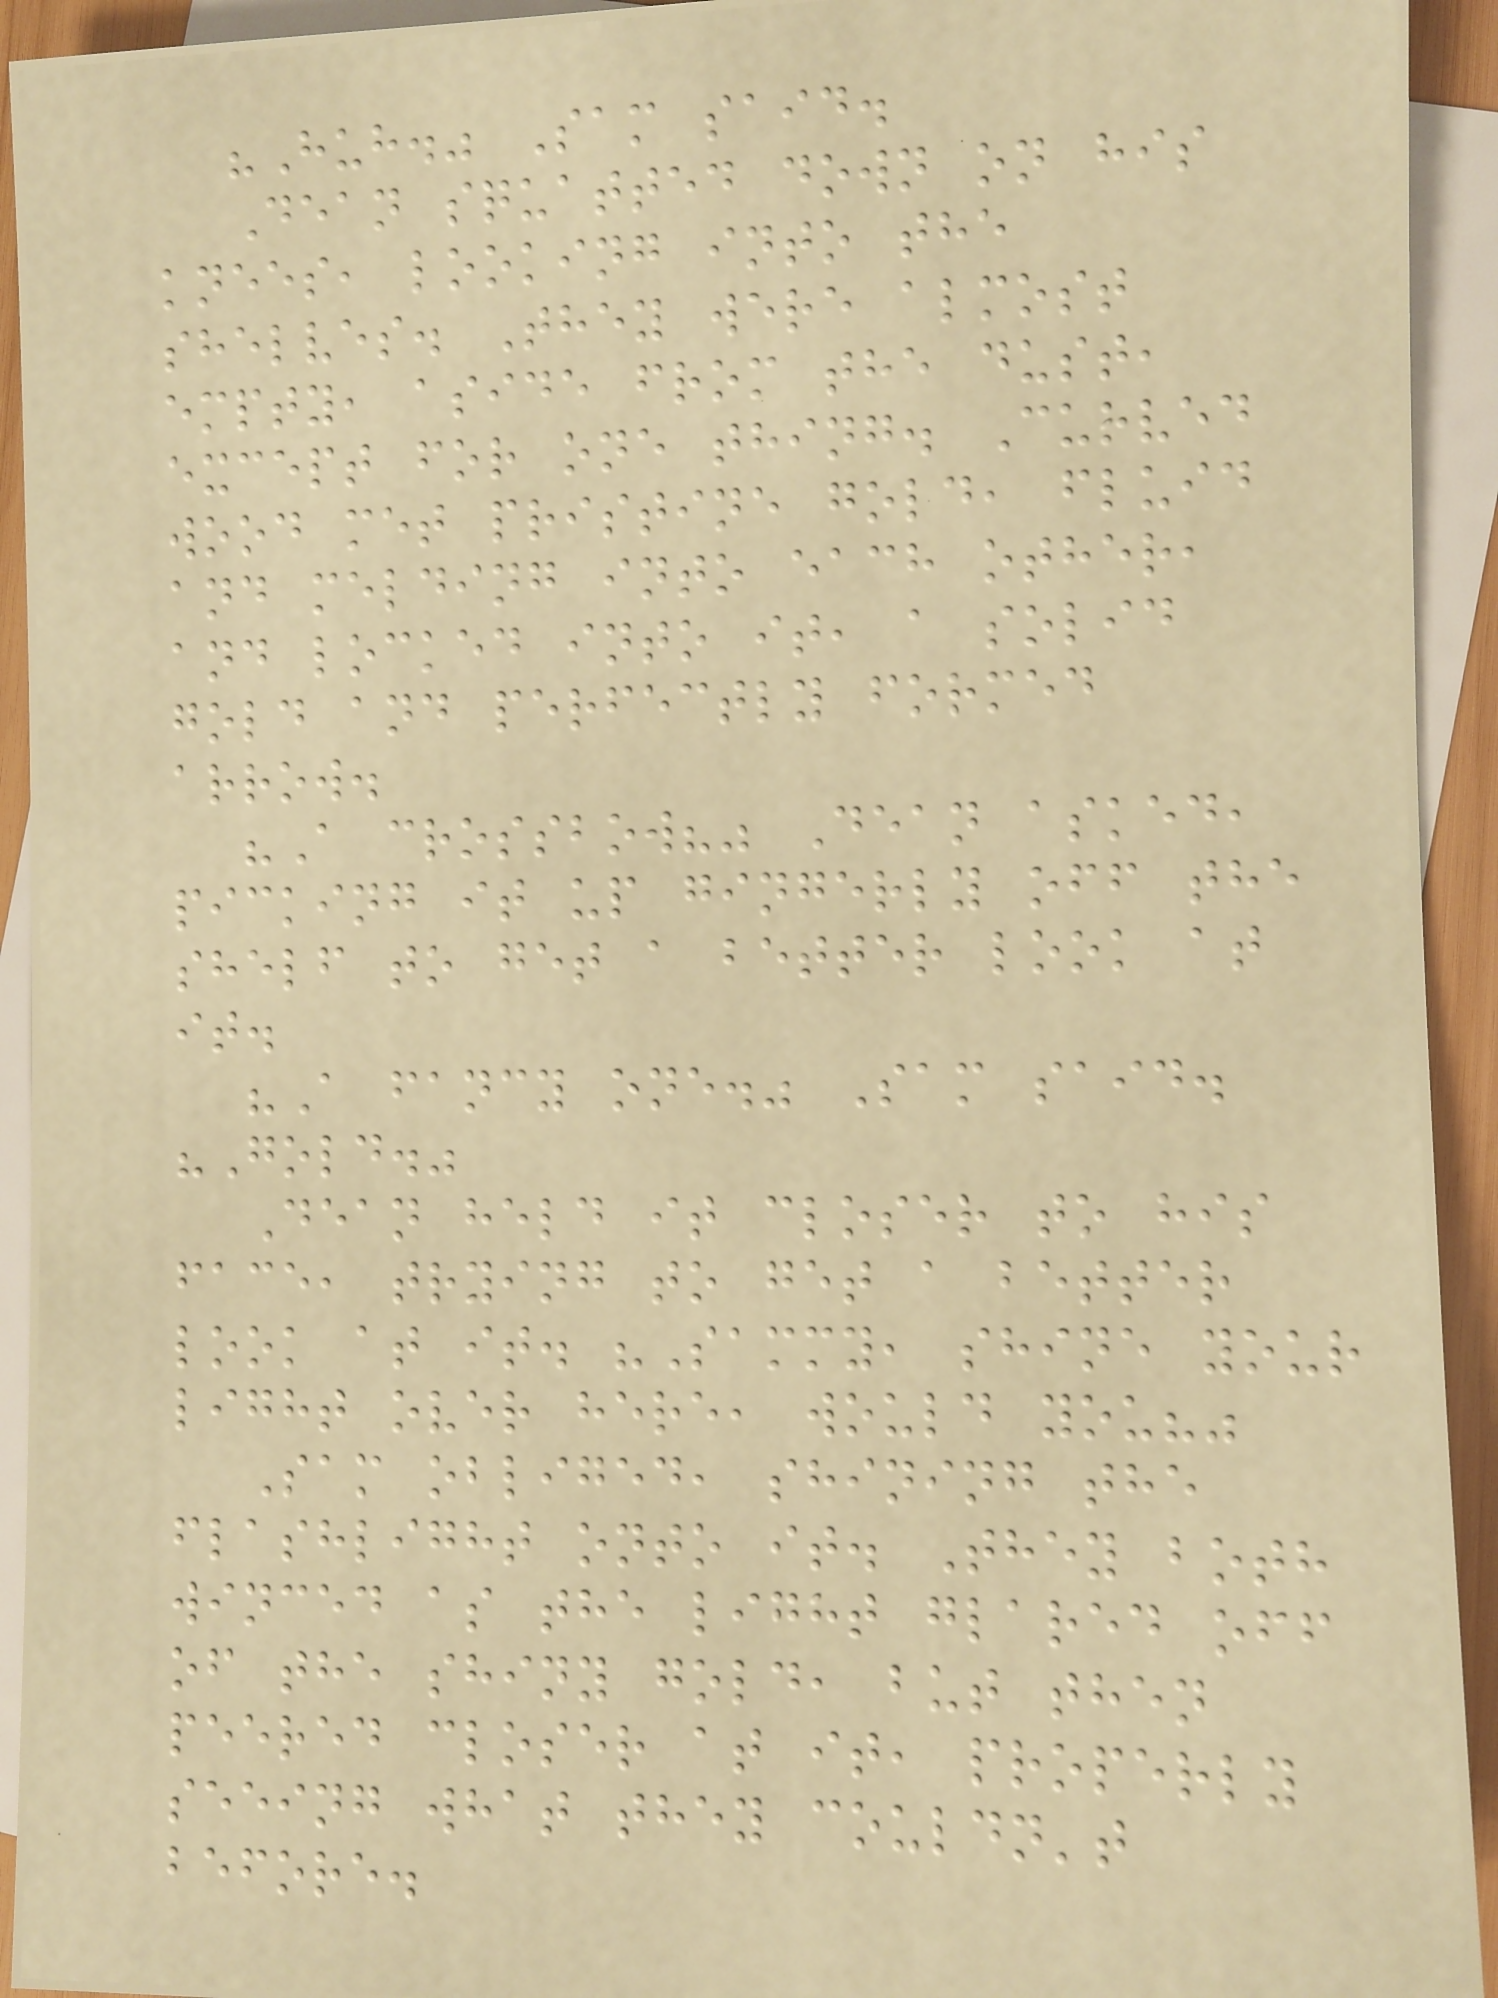"Huh." Sam said.
Dean squatted down on his
knees, looking into the
shelves. They were almost
empty, aside from the dust,
except for one thing. Curved
wood met pristine gold, fluid
and melding into each other,
and locked into it, a solid
gold and perfectly formed
arrow.
"A crossbow?" Dean asked,
picking it up gingerly off the
shelf to get a better look at
it.
"A fancy one." Sam said.
"Gold."
Dean held it closer to his
face, trying to get a better
look at it. "Sammy, shine your
light over here, would you?"
Sam obliged, shining the
flashlight onto it. They both
winced as the light glared off
of the shiny gold, but then
peered closer at it, properly
seeing what they couldn't
before.
